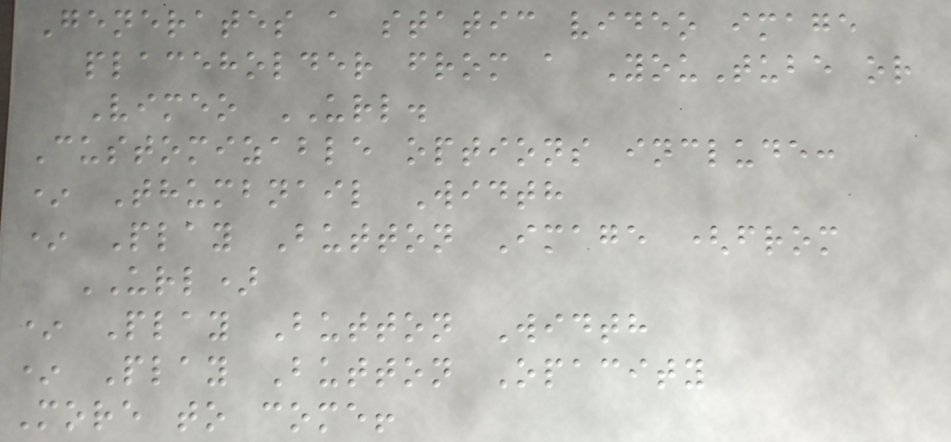Generates a static video image
placeholder from a YouTube or
Vimeo URL.
Customizable options include:
* Thumbnail Width
* Play Button Image (from
URL)
* Play Button Width
* Play Button Opacity
More to come!
